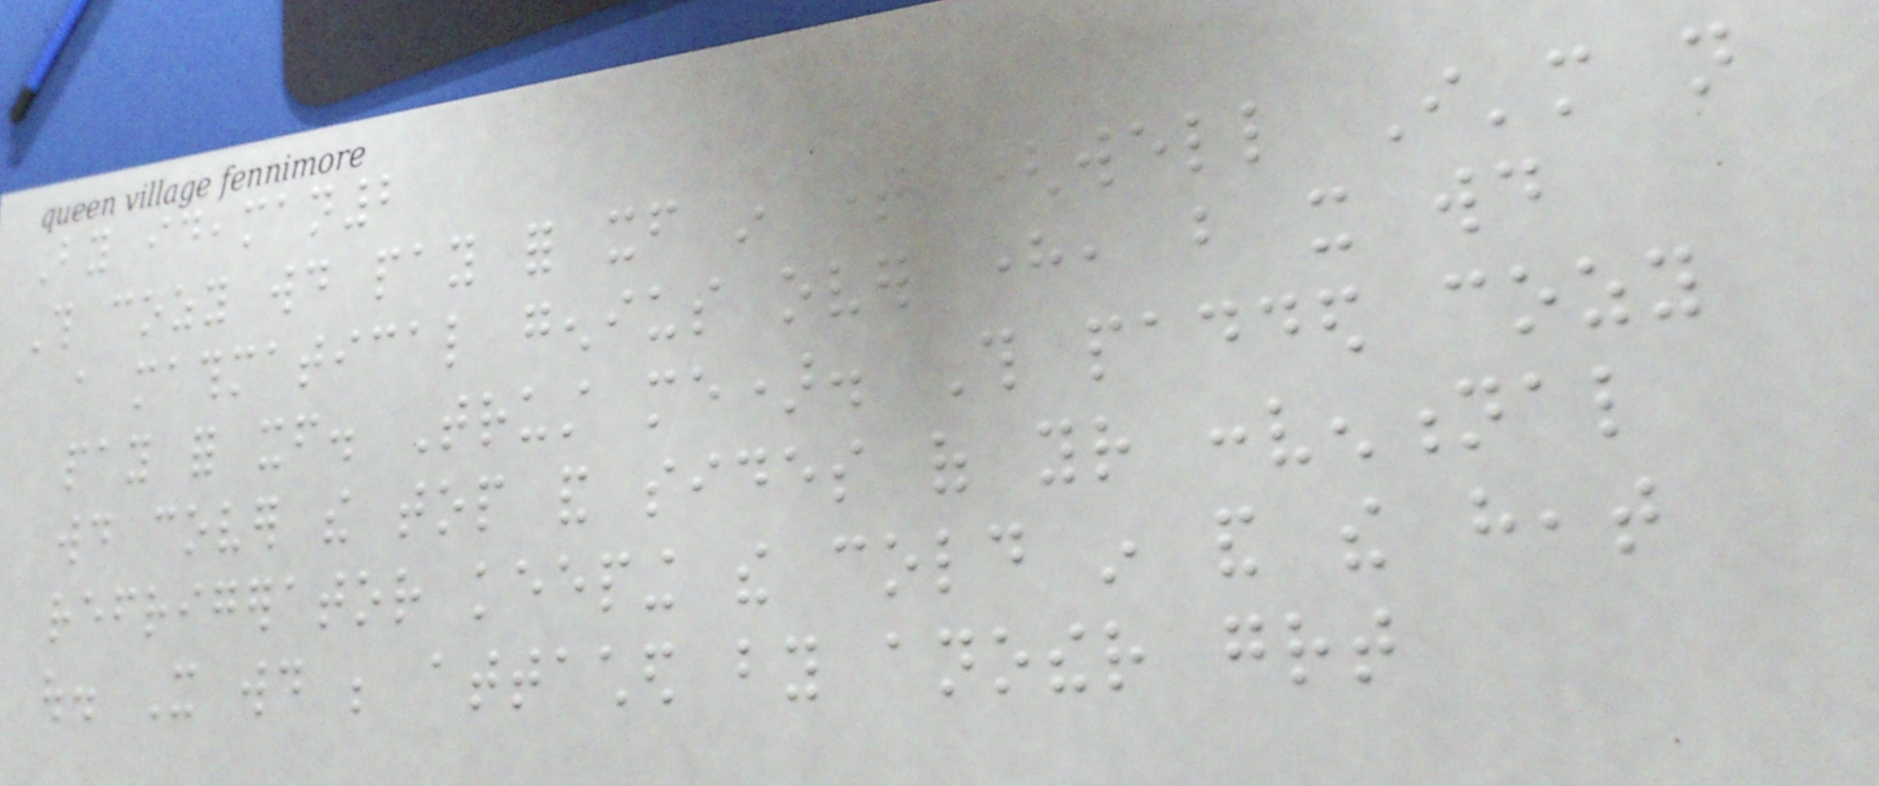By ideaman2
This cozy would pay for itself in time (well I'm not
a mathmatical genius over here, but it would
pay for itself. Trust me). This padded cozy
would cover the top and sides of your conventional
refrigerator keeping the cold in and the heat
out. It would be attached by another great
